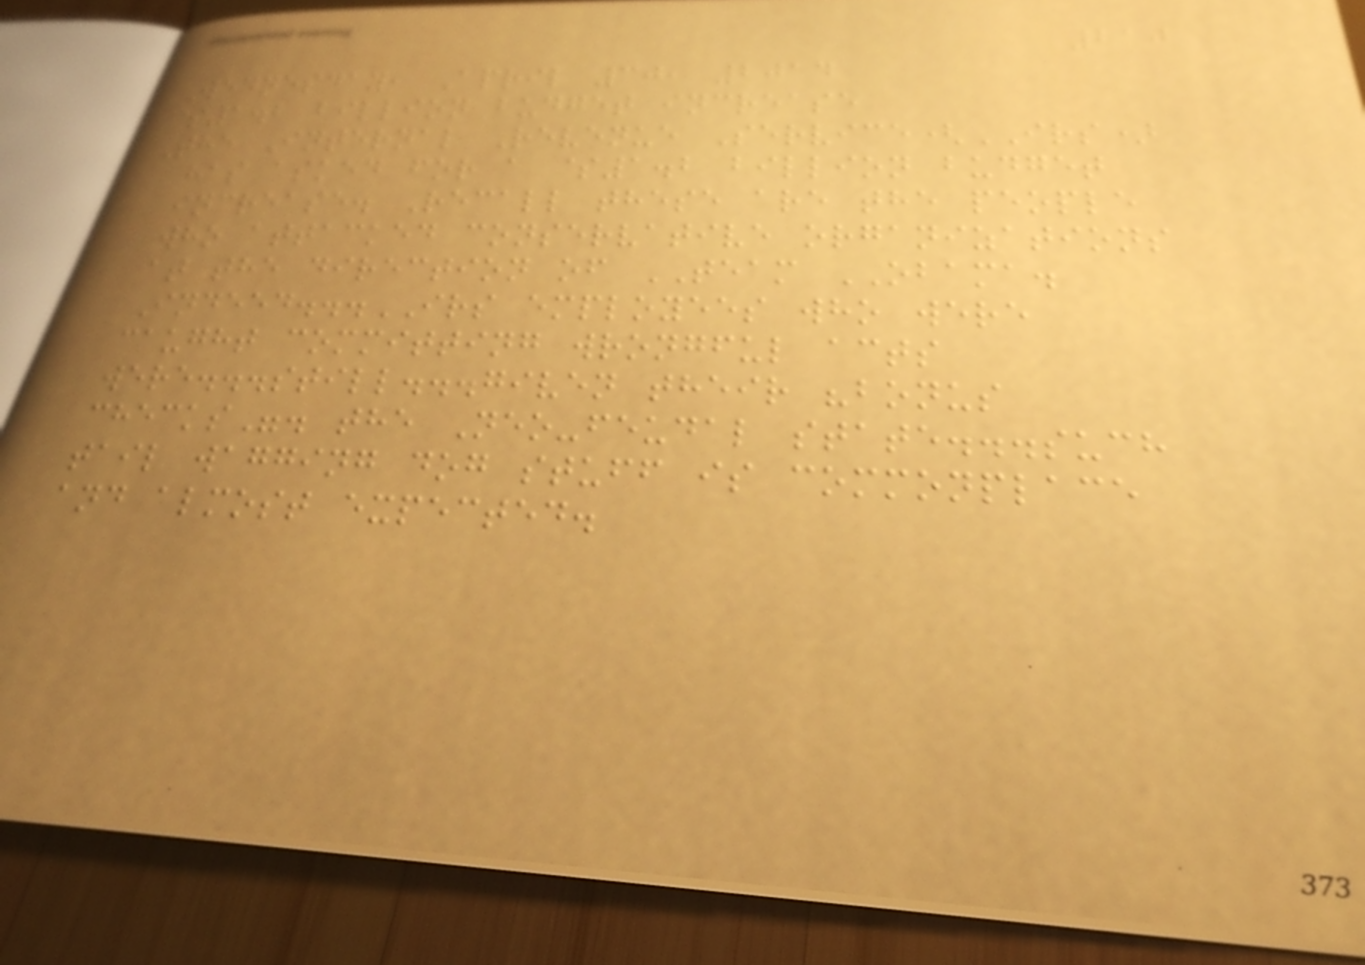210
Wednesday, April 30, 2014
$1.2 billion budget increase
The Internal Revenue Service(IRS)
has asked for a $1.2 billion budget
increase. Recall these are the people
who attacked conservative organizations
at the direction of TEAM OBAMA.
Indeed...IRS employees who were
caught committing wrongful acts
were...still...given their "bonus
checks". the Neo-feudal state...such
tail wagging dog stuff is commonplace
and almost expected.
